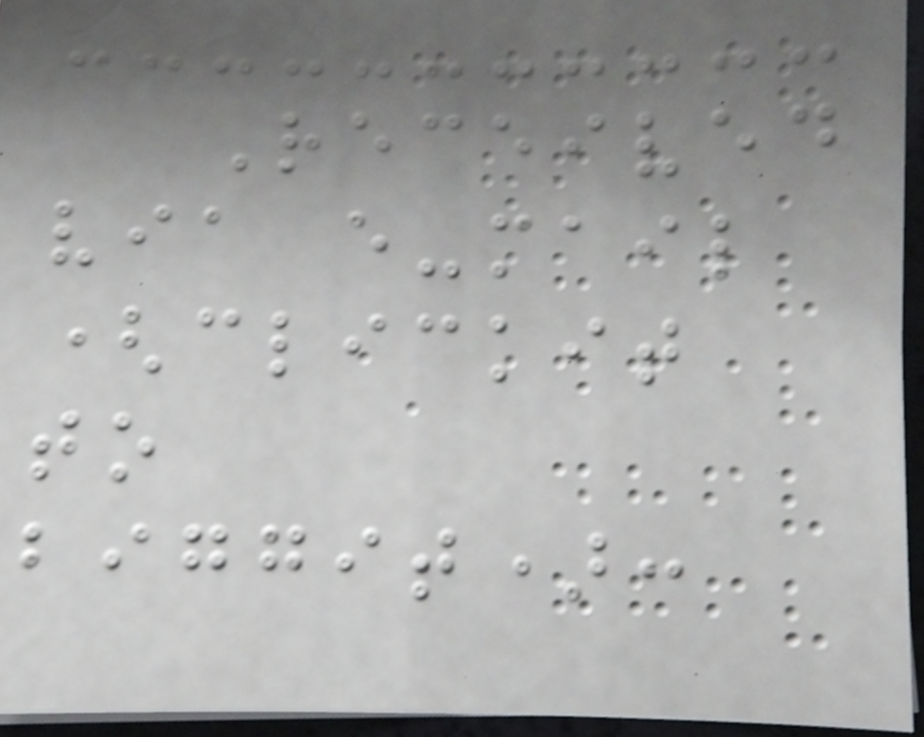Received
via e-mail
(clickit
to
biggit):
